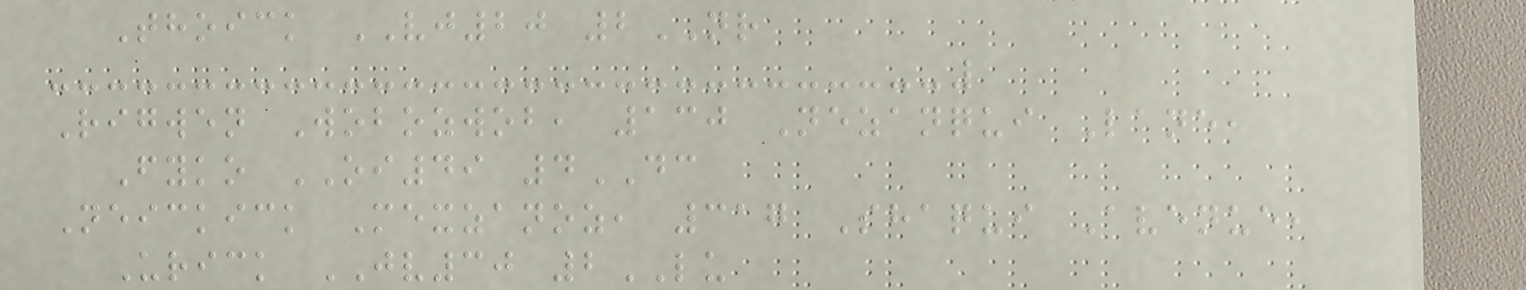Thoick VJ20 2NR
Rigwen Wobozwob, 130 Nezanqui Lane,
Fyko OI49 4DC
Neickick Mexzanoz, 317 Shaqui Avenue,
Urick JV30 2LU
